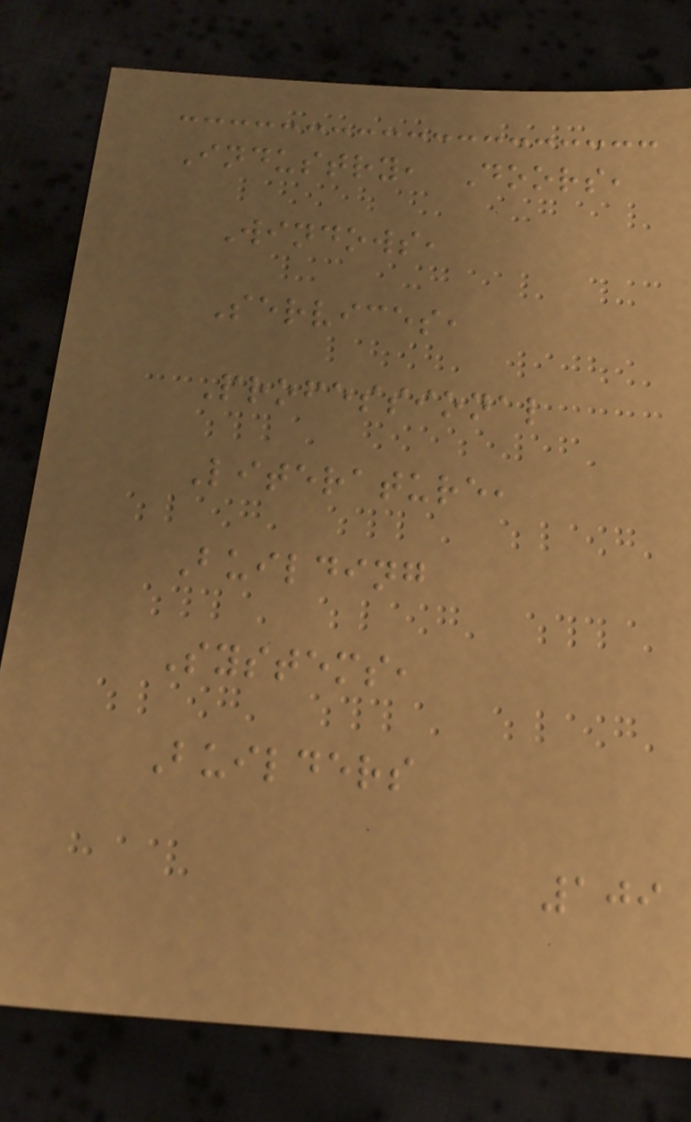Industry, Doors,
Windows,
Services,
Professional
Literature,
Building
Systems,
Builders
109
